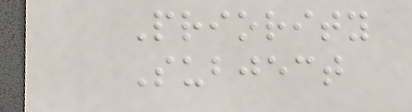Priority
Subject
